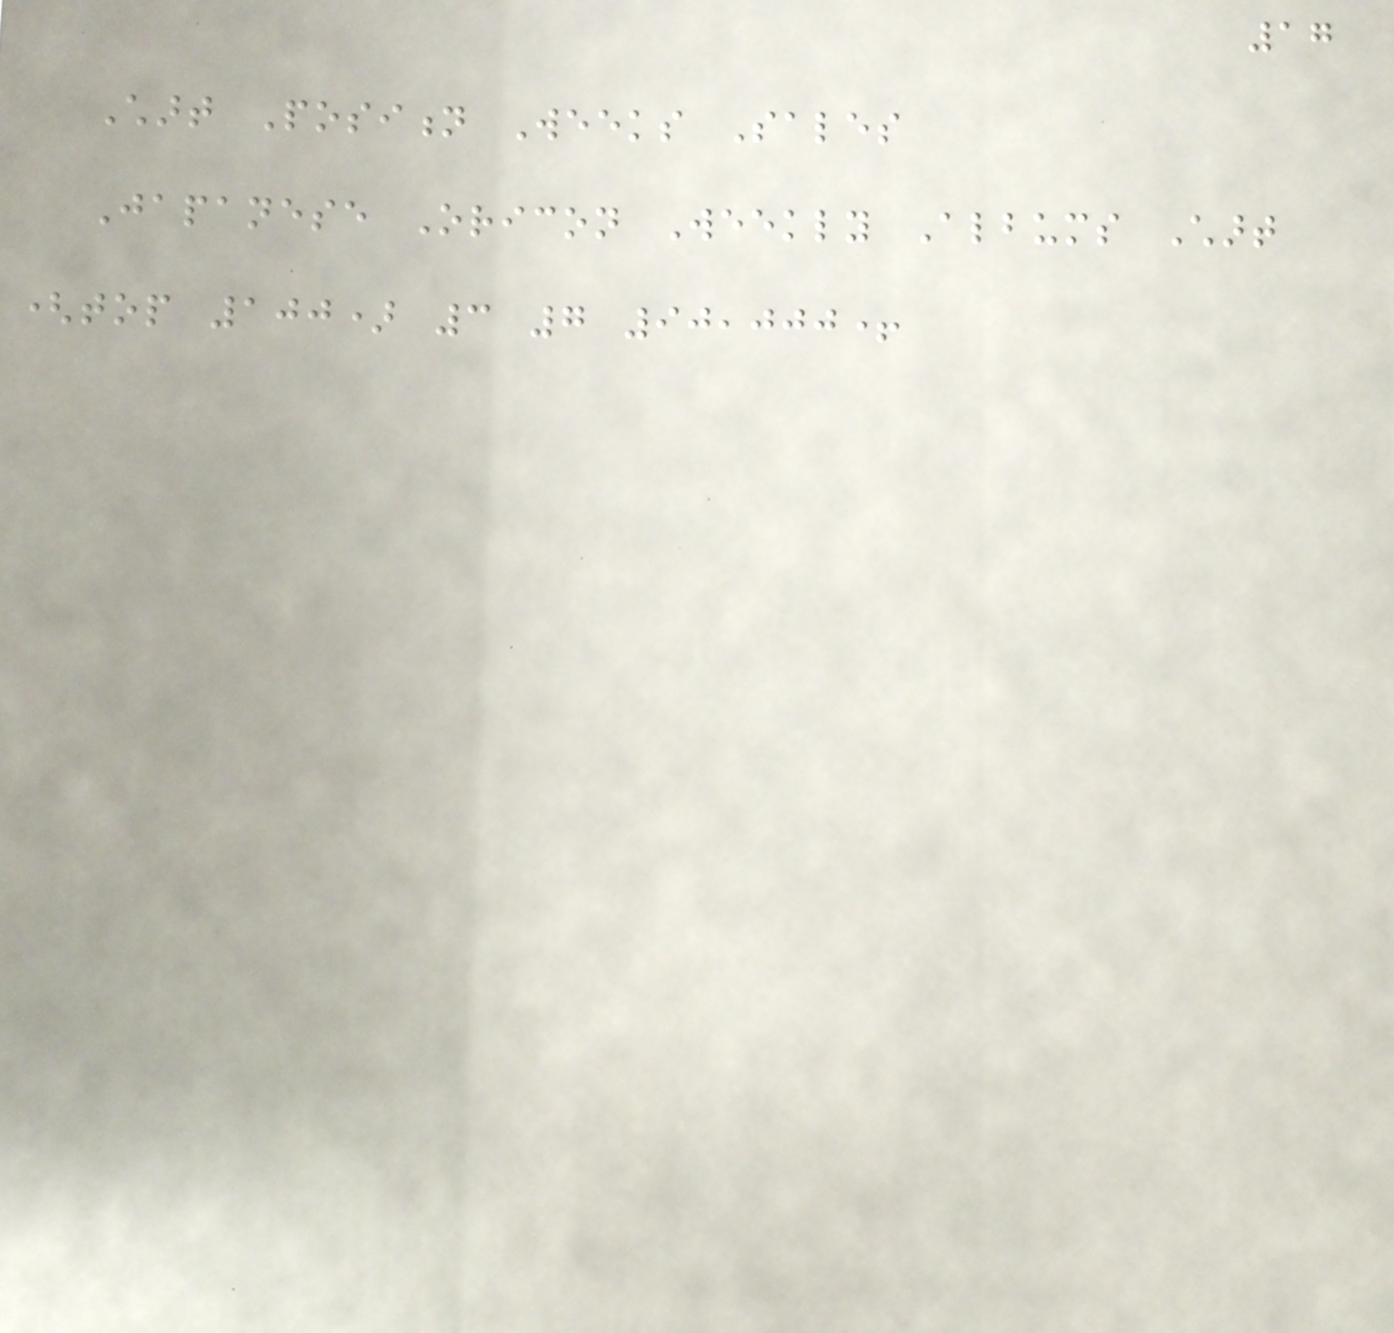17
Chart Position Weeks Sales
Japanese Oricon Weekly Albums Chart
(top 100) 3 7 90,000+
